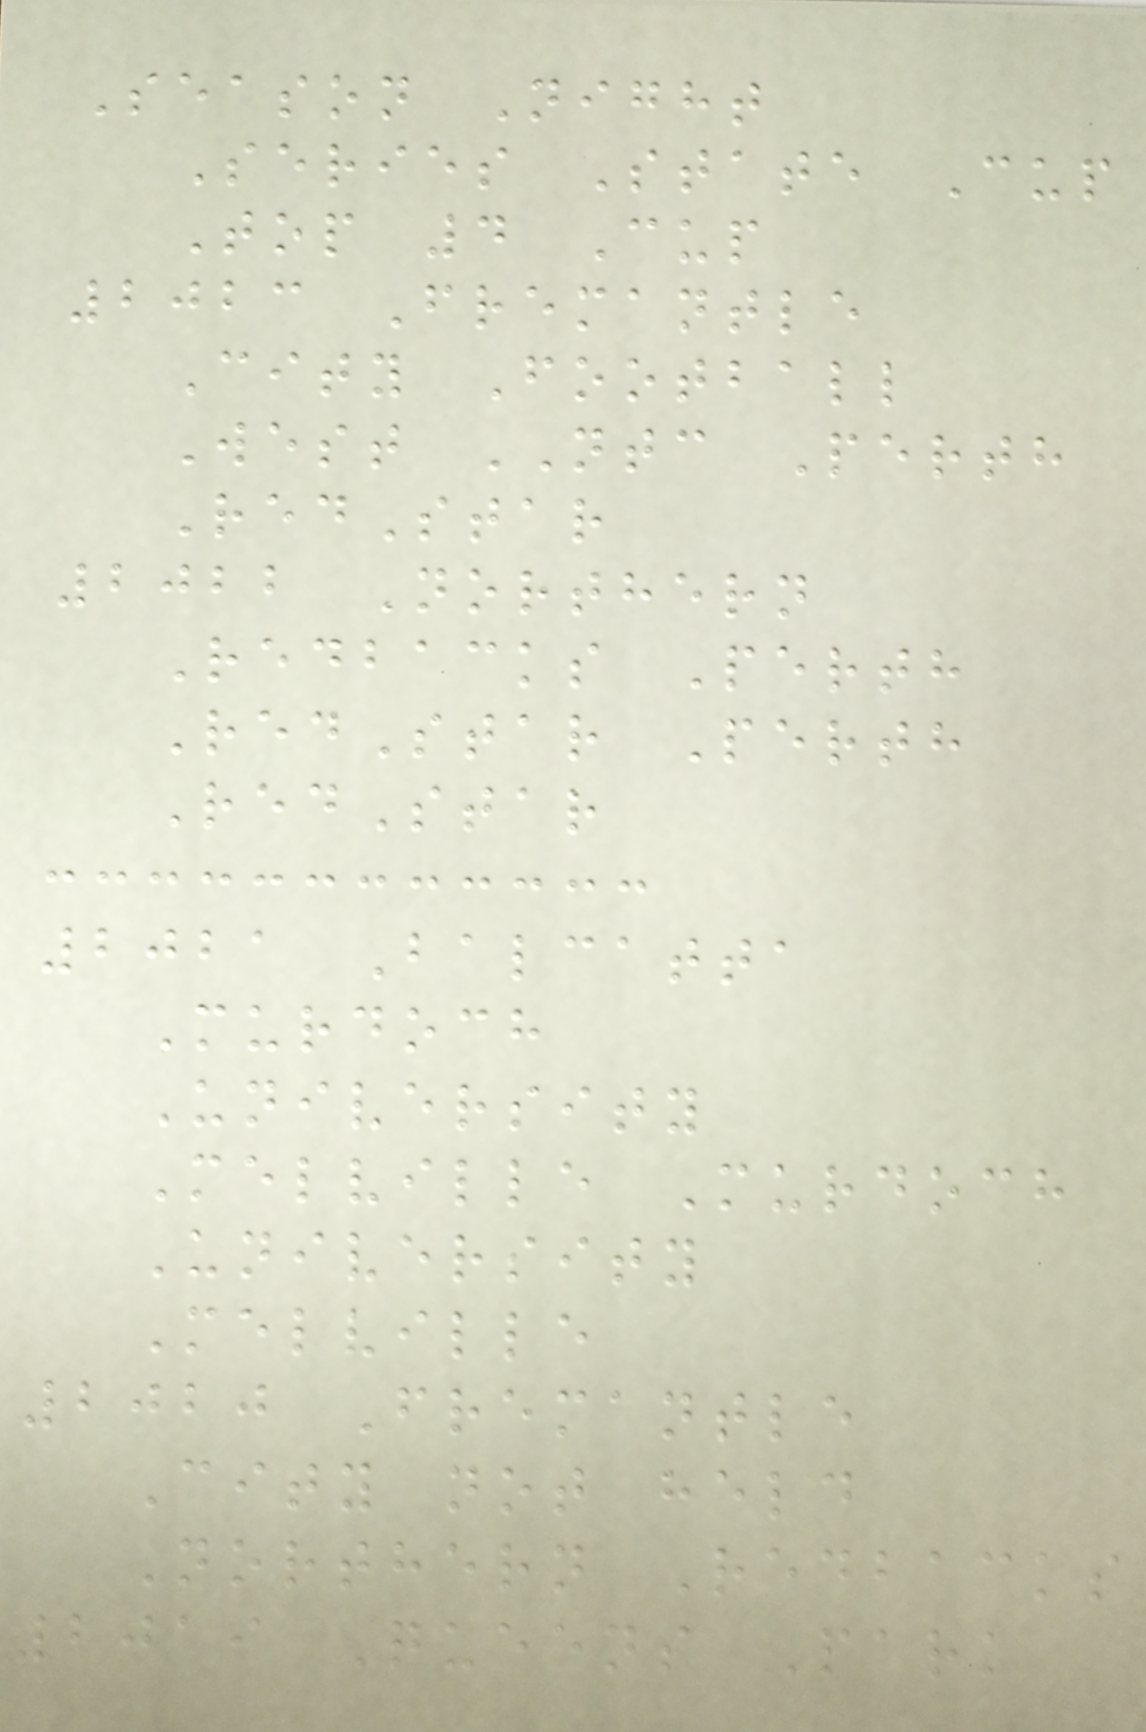Season Night
Series State Cup
Top 4 Cup
2023 Fremantle
City Football
West NTC Perth
RedStar
2022 Northern
Redbacks Perth
RedStar Perth
RedStar
2021 Balcatta
Murdoch
University
Melville Murdoch
University
Melville
2020 Fremantle
City not held
Northern Redbacks
2019 Queens Park
